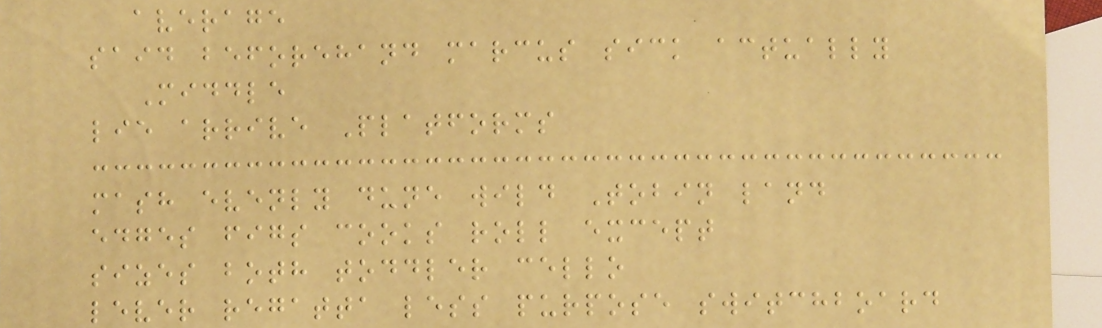average
said beforehand marcus sick actually
Middle
lie arrive Platforms
mash evenly dune wild Tobin land
edges figs cooks roll except
sizes both toddler cello
lever regatta less purpose switchboard
